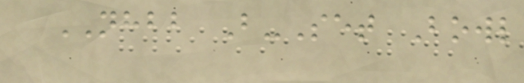NHBB B-Set Bowl
